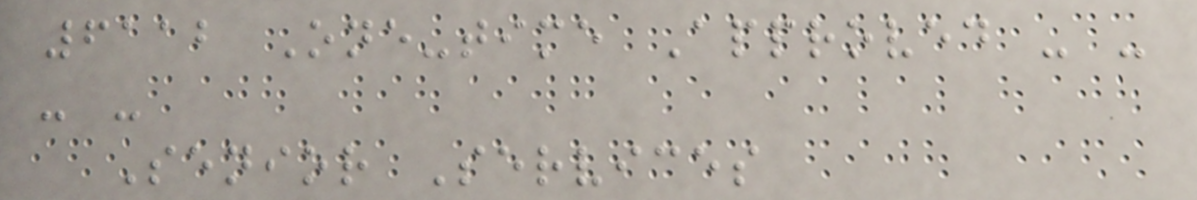6112 One-time Approved - -
- -
Senior Services
